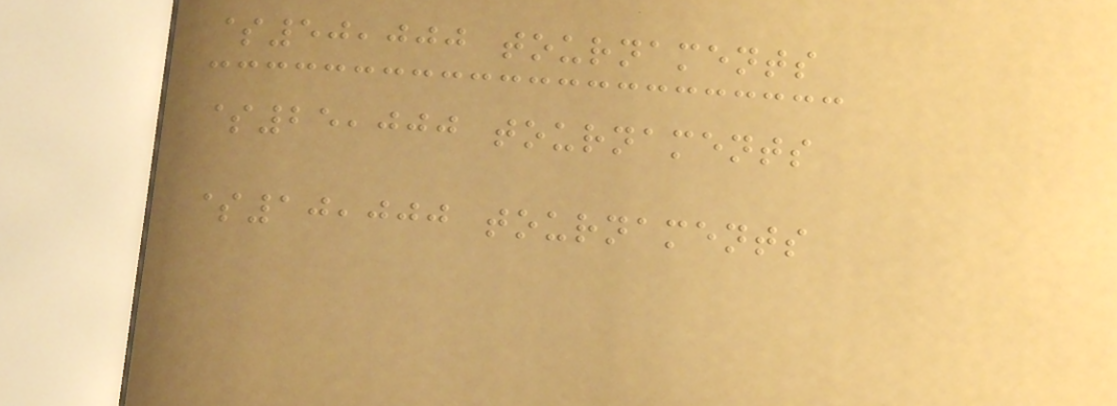$50,000 tournaments
$25,000 tournaments
$10,000 tournaments
